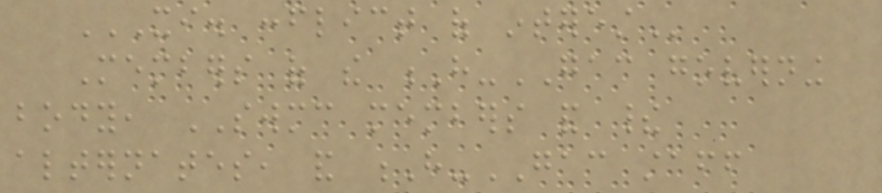XI. CONFLICT OF INTEREST
Members of the H-GAC governing
body, SWMC members and their
alternates, and H-GAC staff
